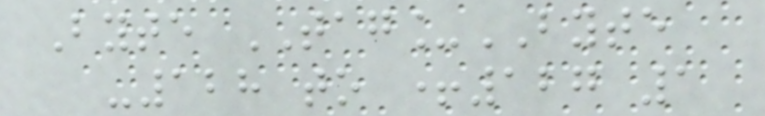Byte TAG_BYTE
-128 to +127 1
